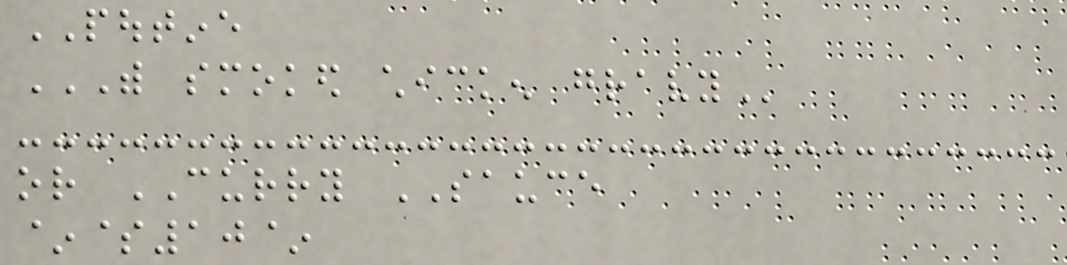POUTINE
WITH SMOKED CHICKEN GRAVY
or CURRY SAUCE
~$10~
